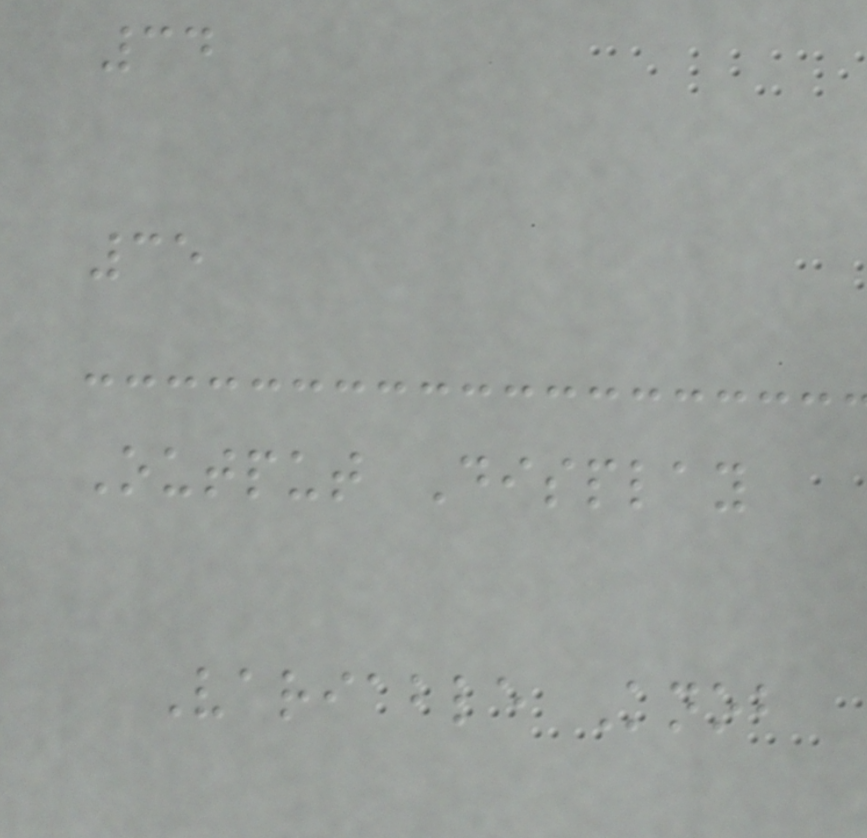34
35
Output Display
Variable Knob
